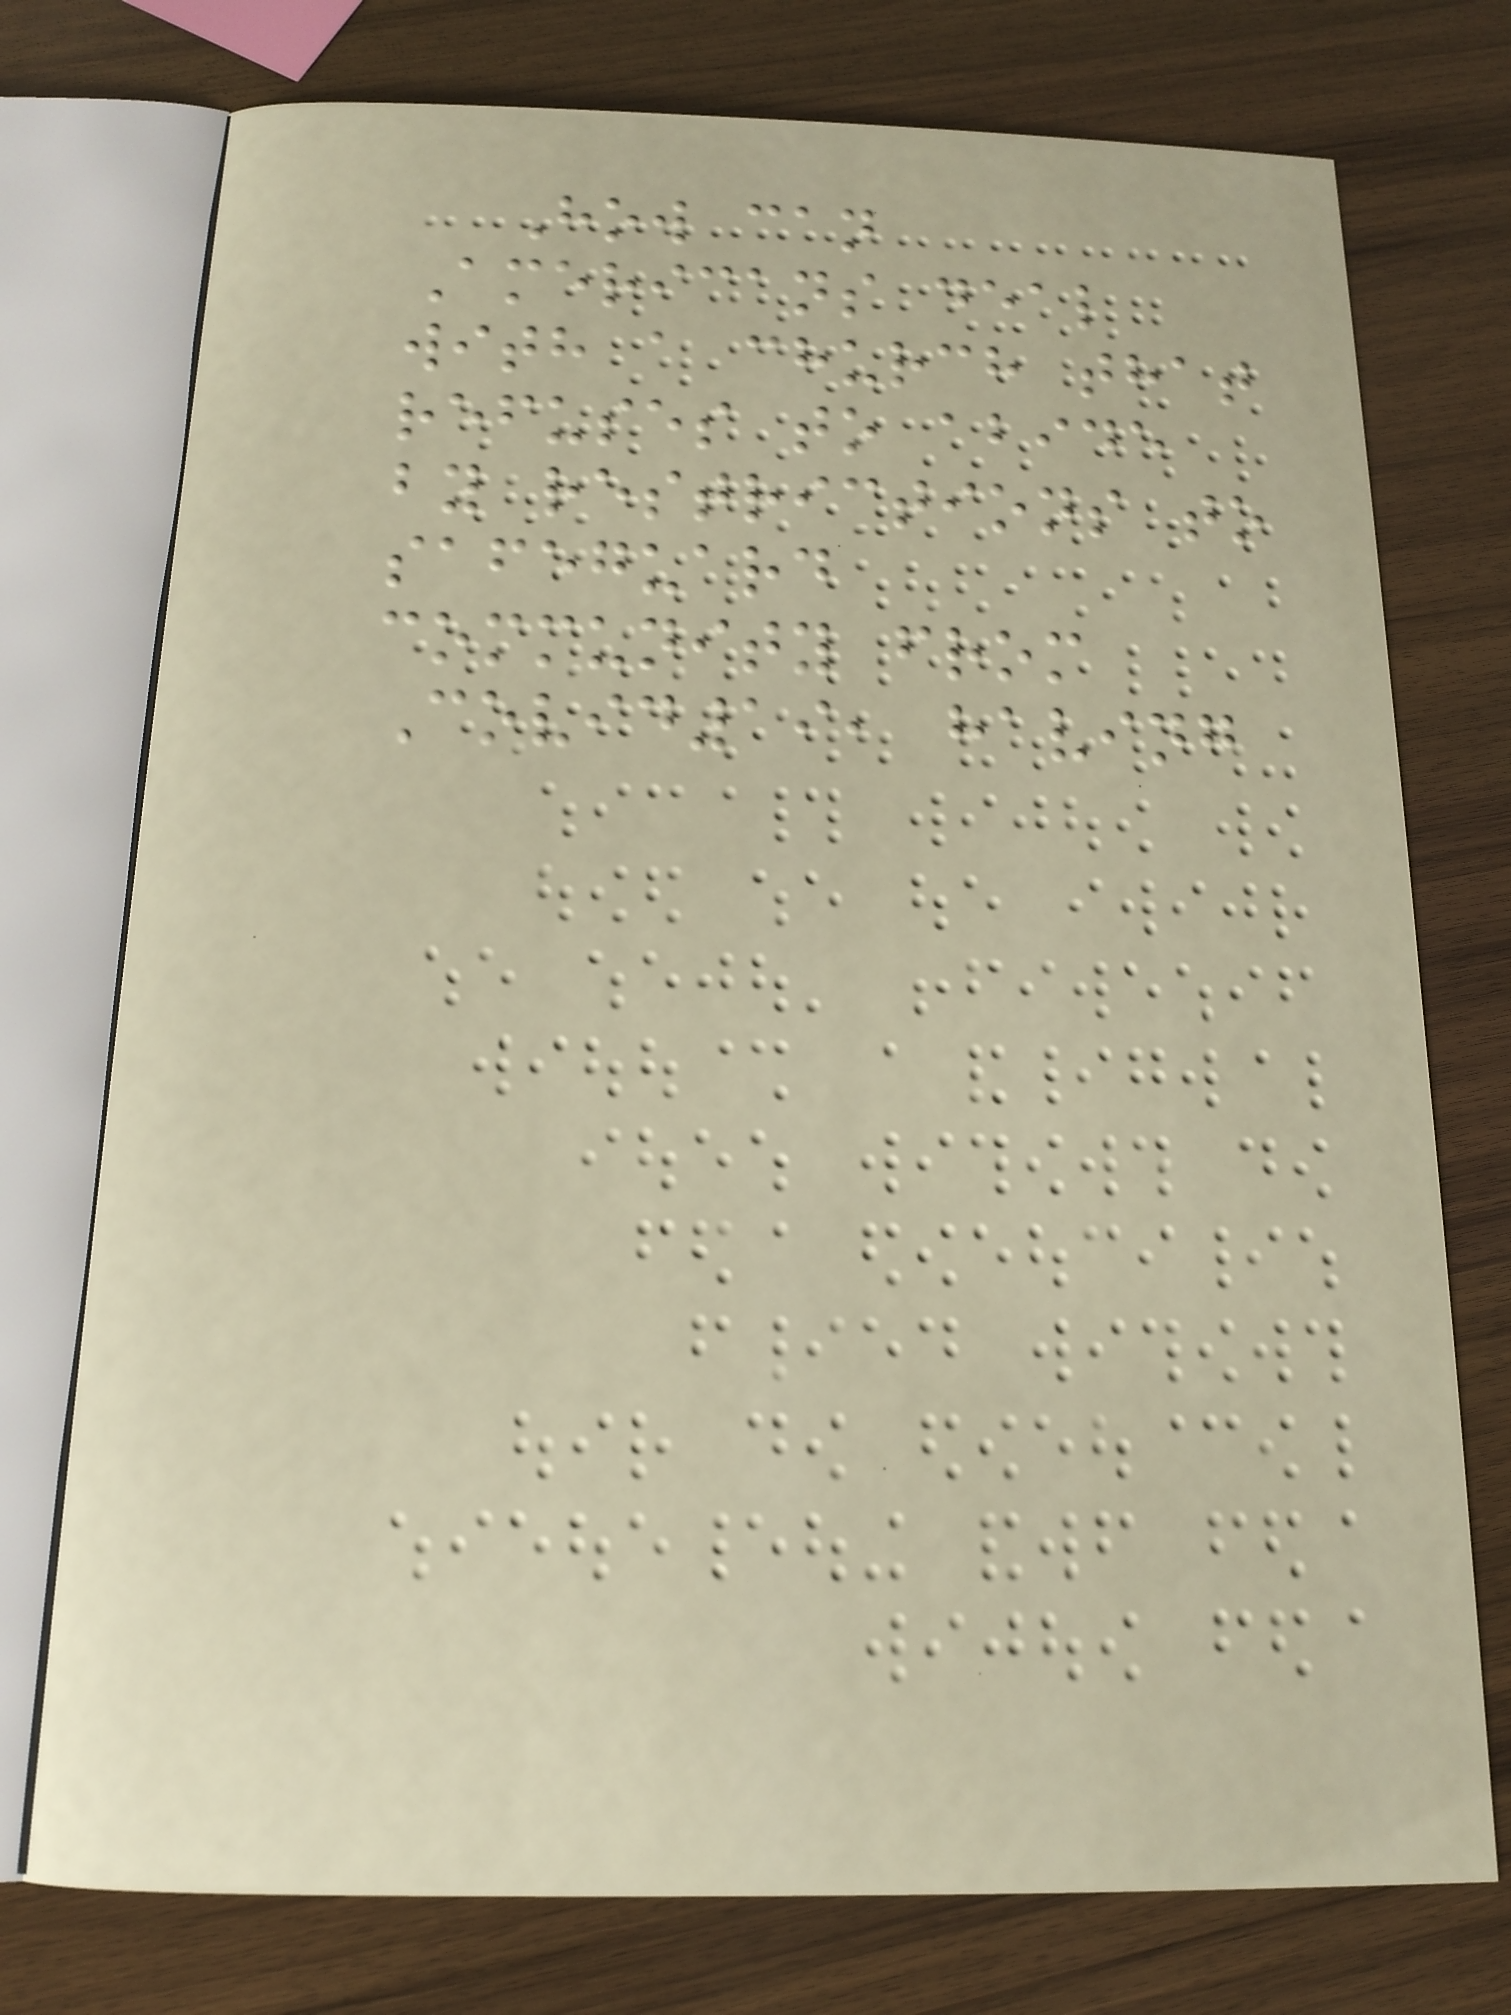How can
Americans deal
with a church that
refuses to abide
by restrictions to
safeguard
community from
Covid19, having
